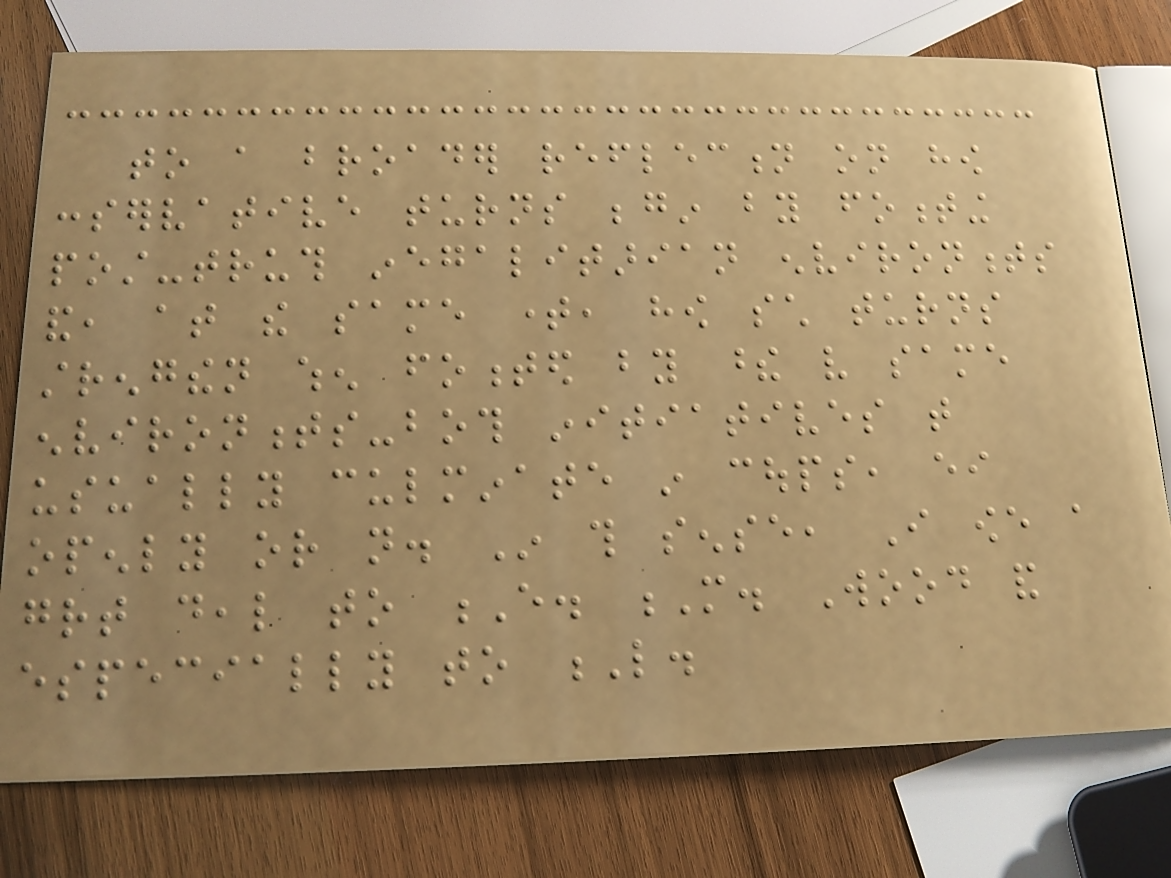to a broader reflection on how
conservative turns begin by fomenting
post-truth inegalitarian environments
and, at the same time, how such turns
strengthen when fomented by these very same
environments-both initiatives that
usually culminate in coups, either
openly or not. In this sense, I owe a
great deal to E. M. Wood and
especially to L.
